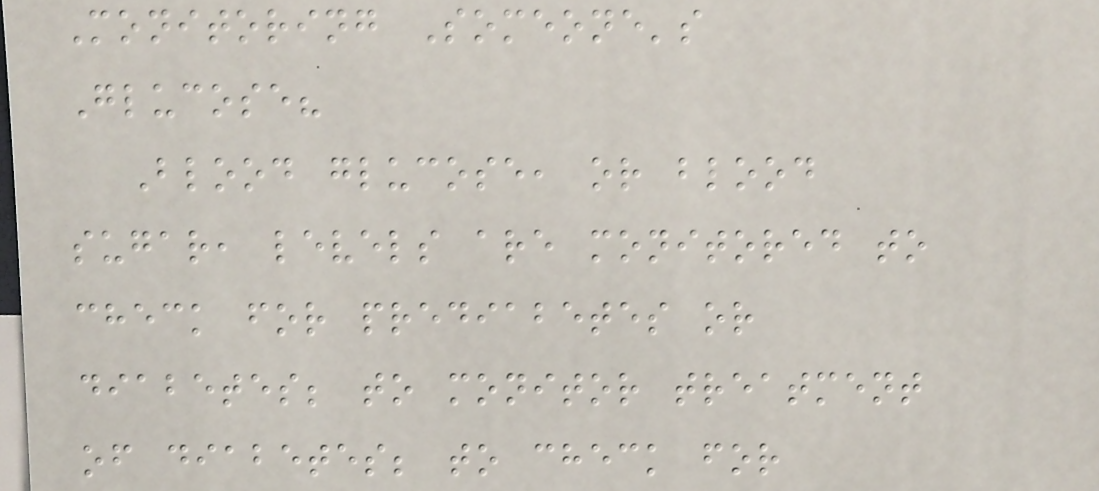Monitoring Someone's
Glucose?
Blood glucose, or blood
sugar, levels are monitored to
check for prediabetes or
diabetes; to monitor treatment
of diabetes; to check for
